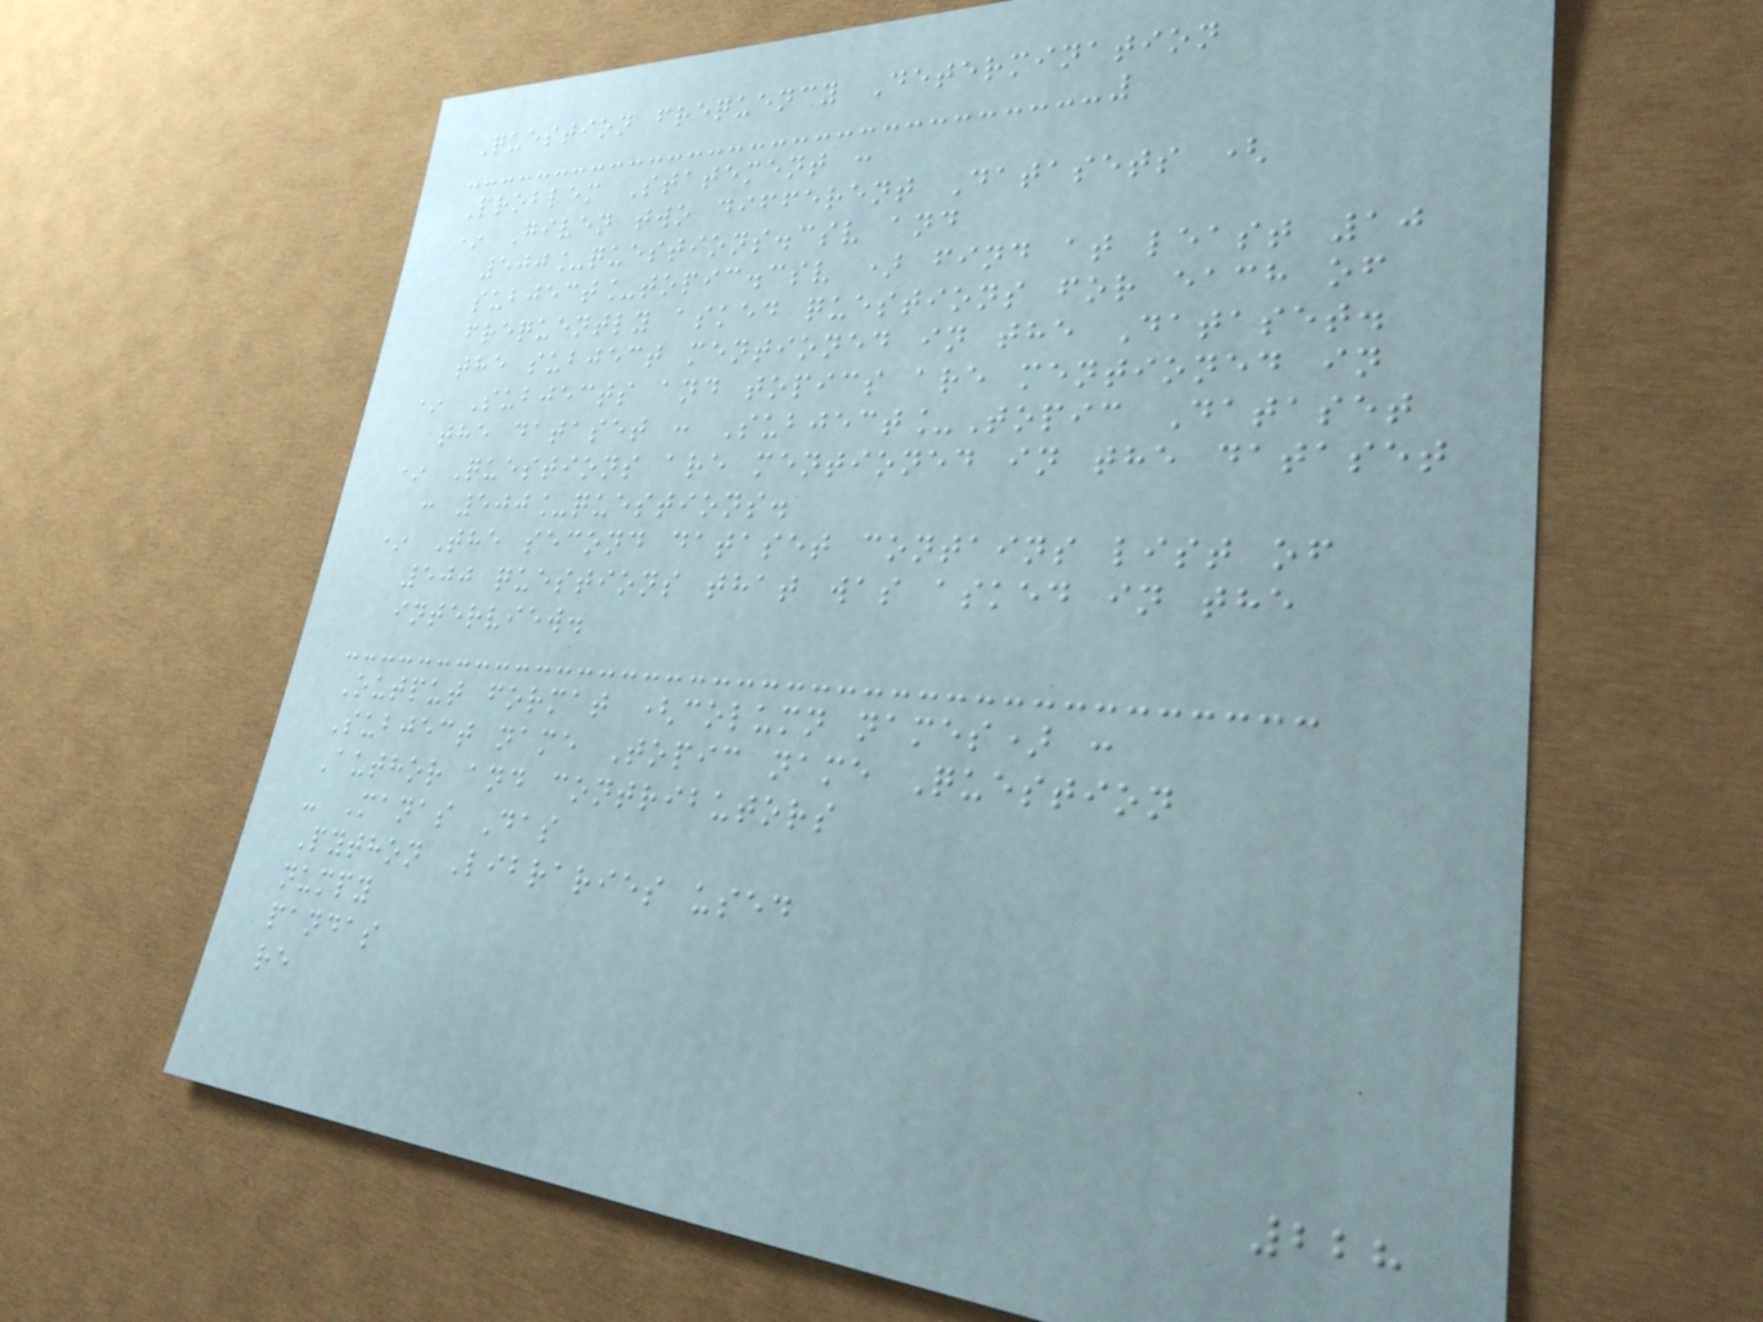Question frequency Determination
Problem Statement :
* Given two different Datasets (
500_questions.csv and
subject_topic.csv ) find at least 10
frequently asked questions for each of
the subject mentioned in the Dataset.
* Subjects and topics are mentioned in
the dataset : Subject_Topic Dataset
* Questions are mentioned in the dataset
: 500_questions.
* The second dataset contains list of
500 questions that was asked in the
interview.
Output format (column names) :
Subject name Topic name Question
Author and contributors
- Manas Das
Python Libraries used
numpy
pandas
re
228
